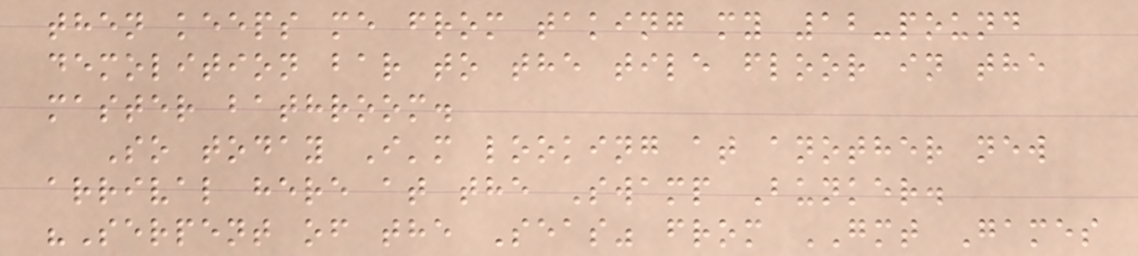then keeps me from taking my 12-pound
demolition bar to the tile floor in the
master bathroom.
So today I'm looking at another new
arrival here at the Swamp Bunker.
"Serpent of the Seas" from GMT Games
